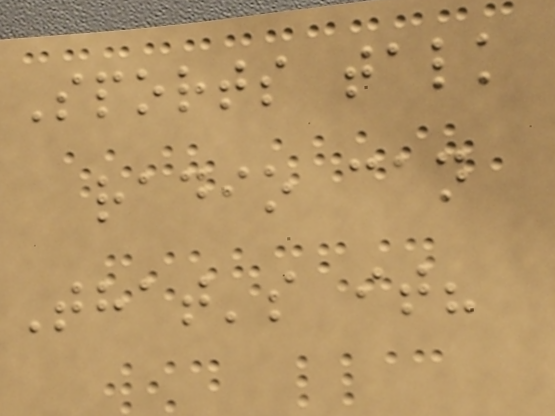Sports talk
radio can
That's it?
